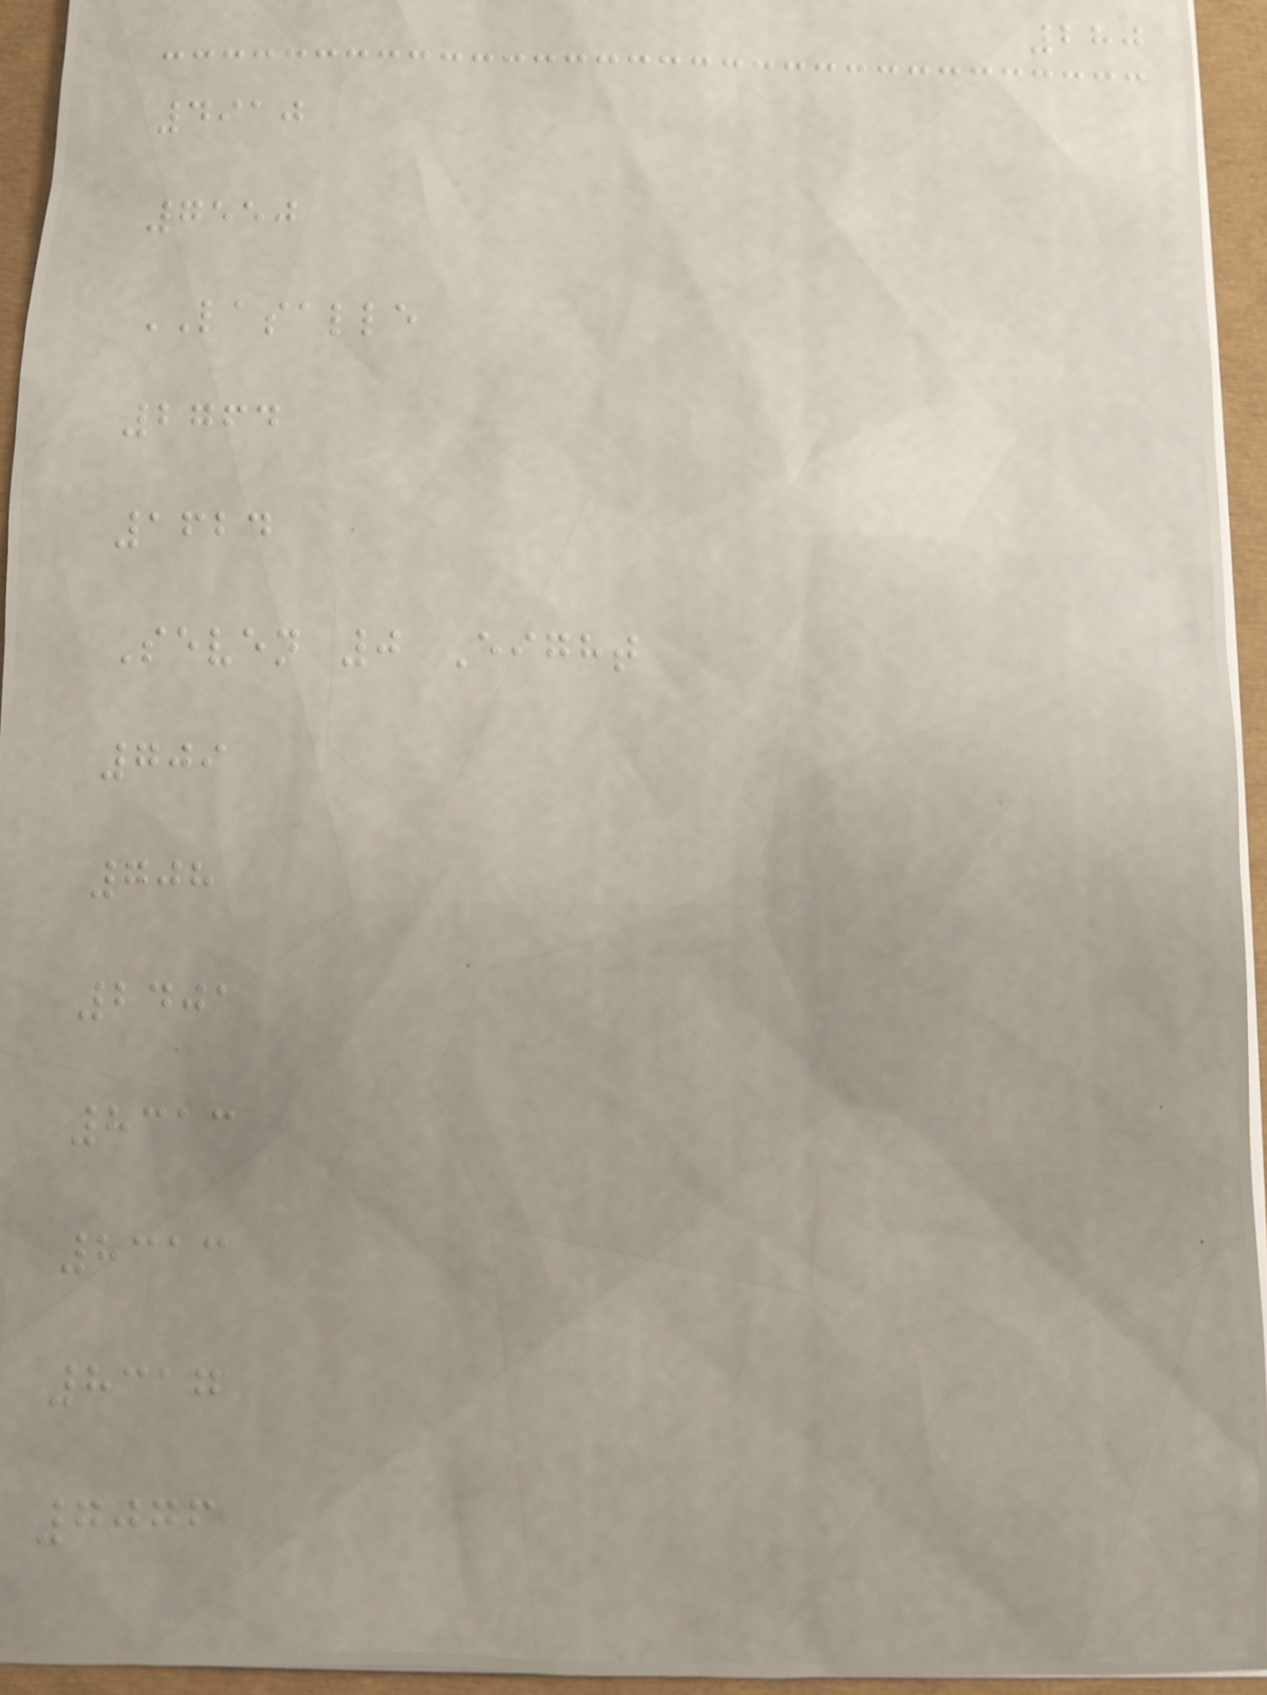280
4910
7550
LASALLE
2764
1624
Seven 0 Eight
709
708
2401
8313
8313
8317
7076
